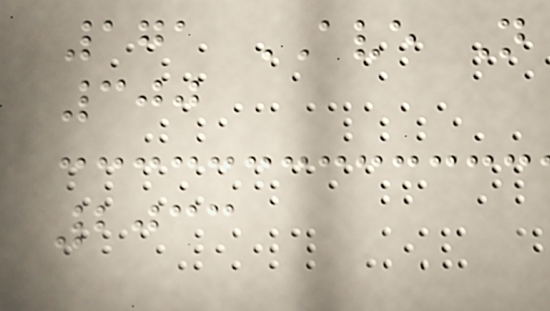171 AVE N
300
2033
